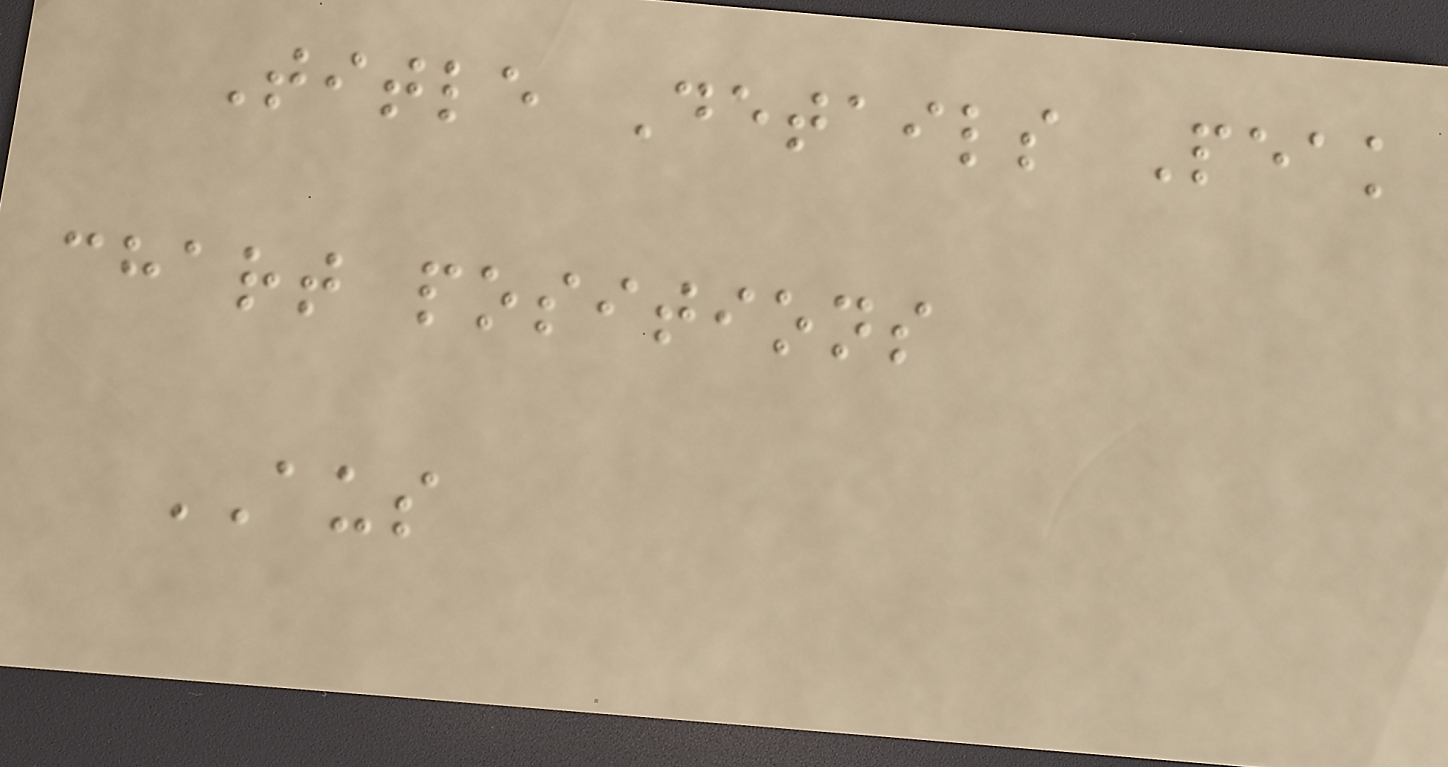Title Details Peak
chart positions
AUS
